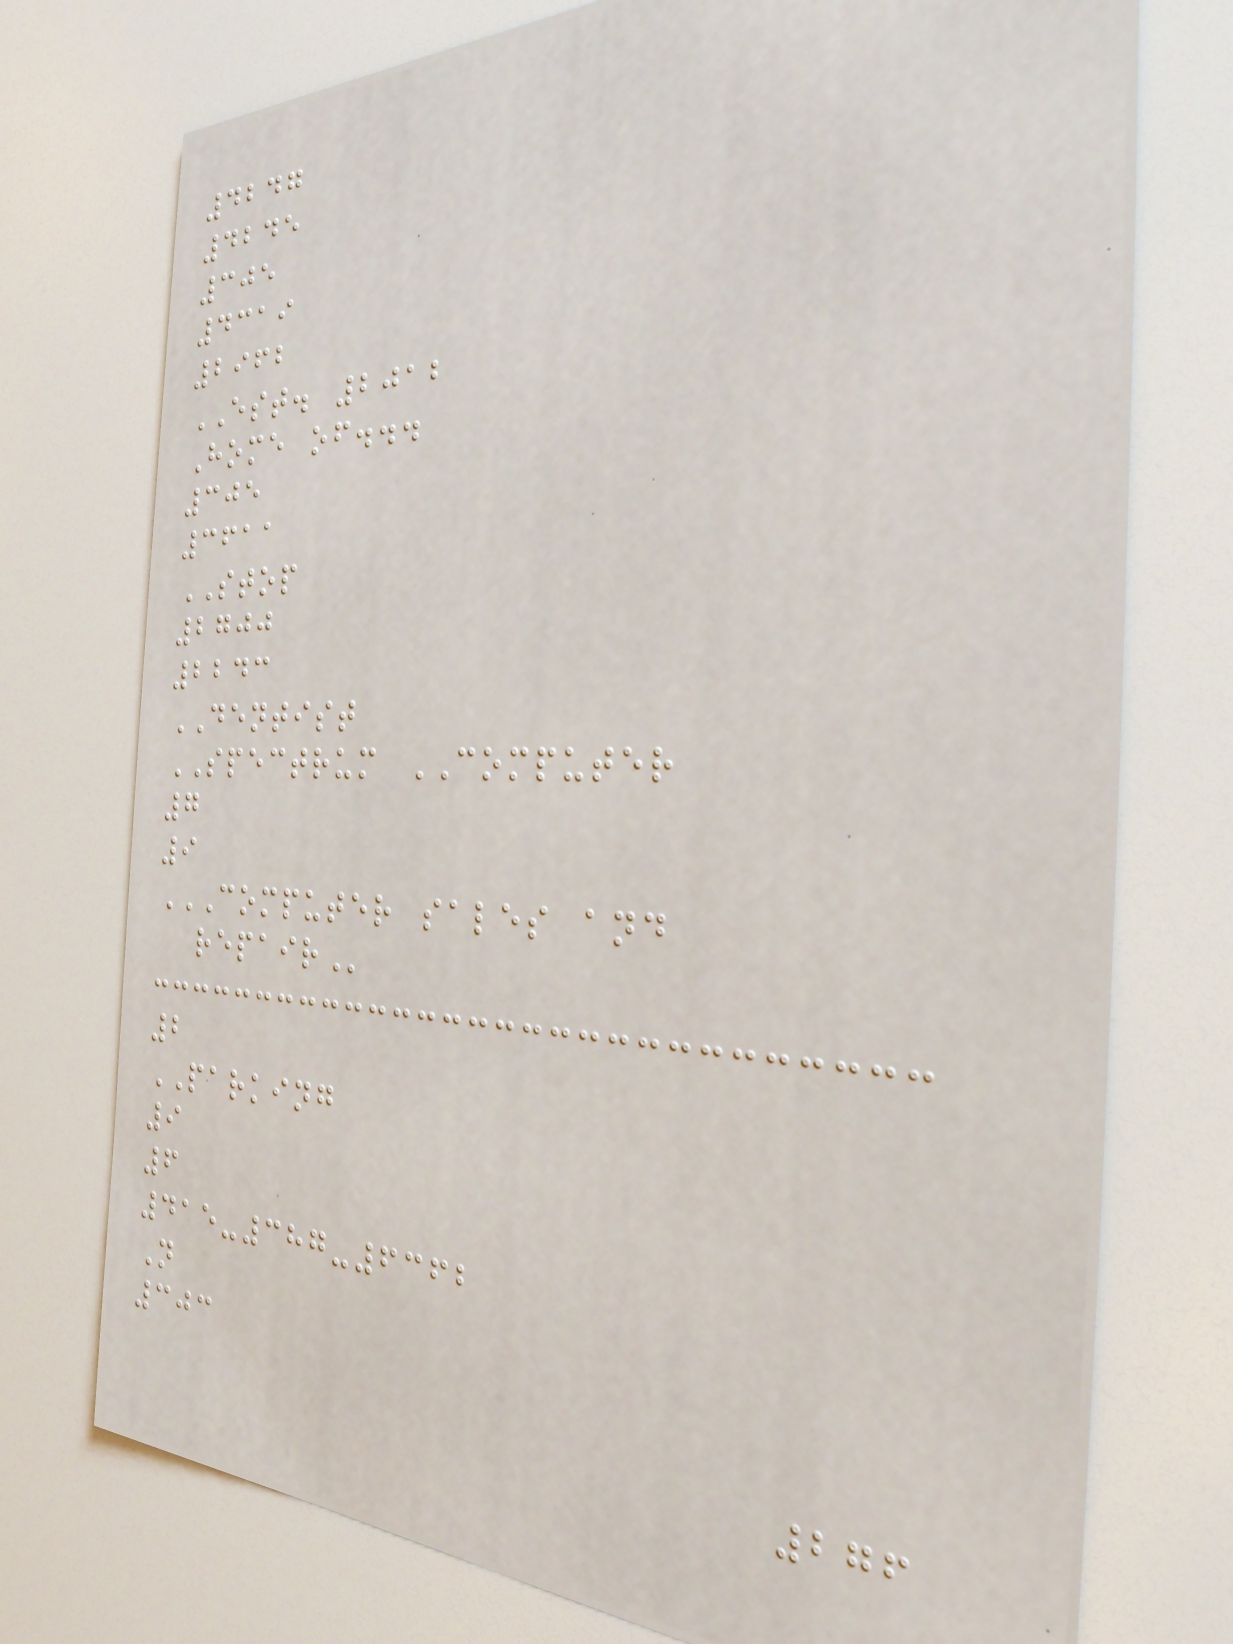4247
4245
305
4319
2962
EST. 2012
Home of...
305
3611
STOP
2700
2243
DENTIST
SPECTRUM COMPUTER
7
9
COMPUTER SALES AND
REPAIR
2
PARKING
9
6
415-387-6362
N
303
276
